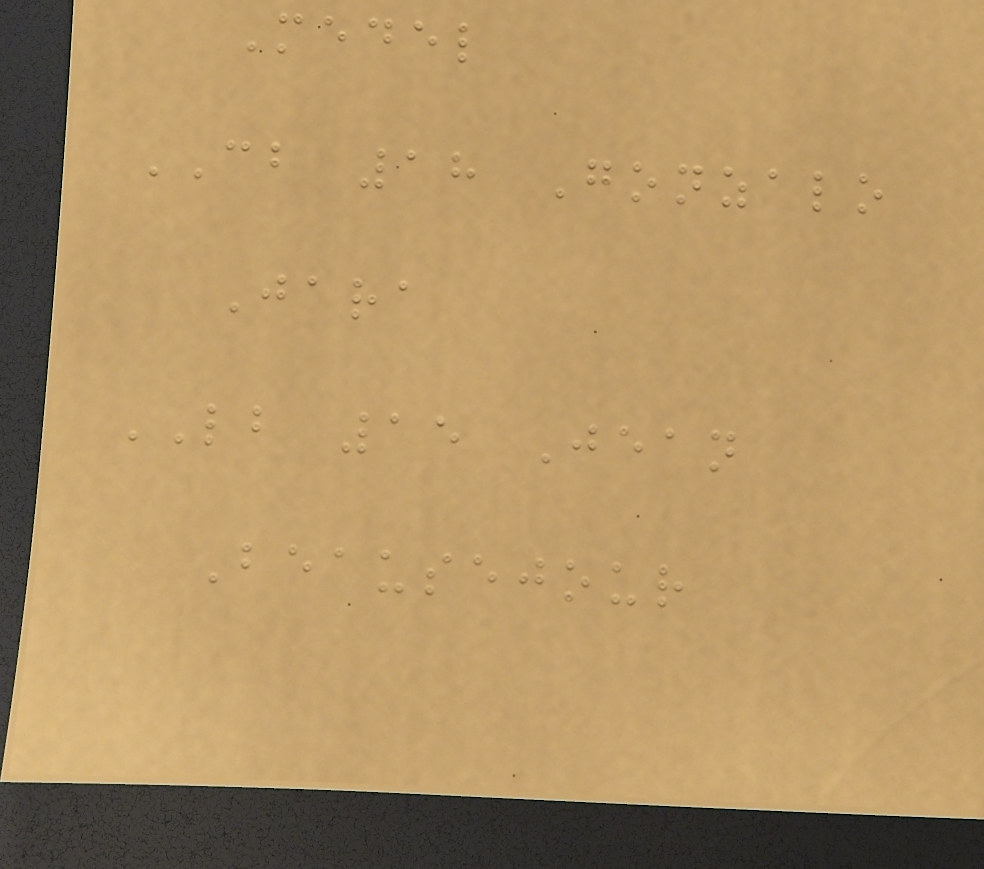Medel
CB 18 Gonzalo
Jara
LB 15 Jean
Beausejour
